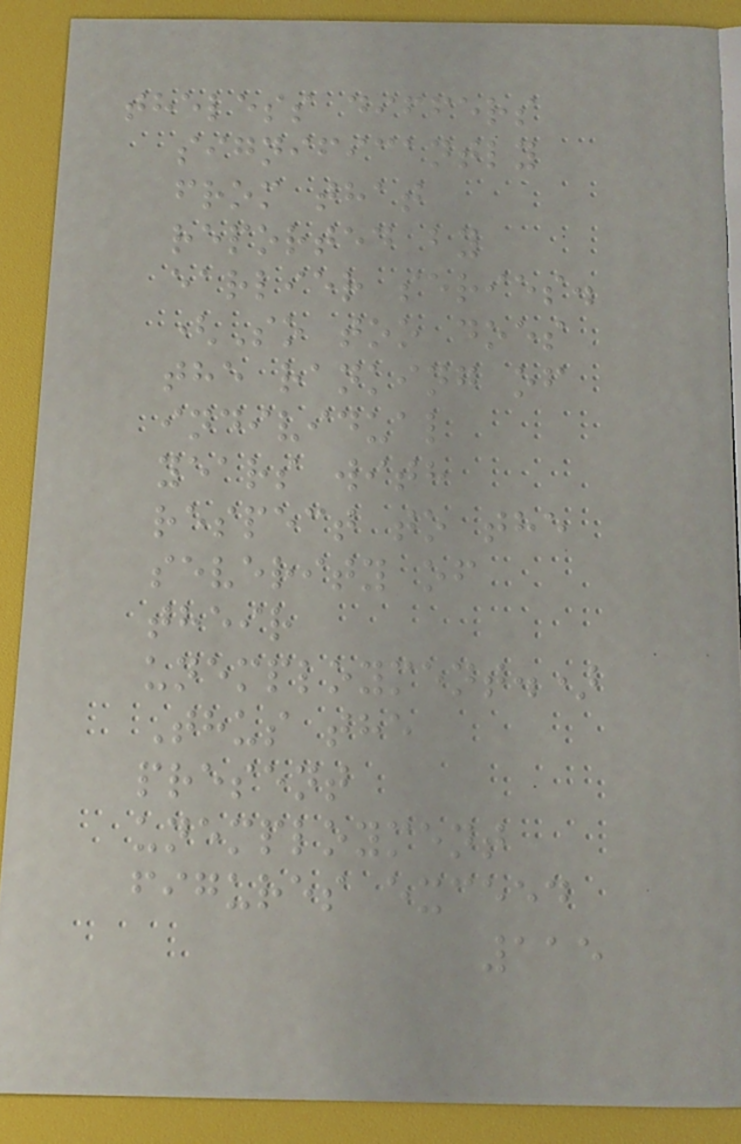theless differs
significantly
from that
reported by
earlier series.
(So too does
the ranking of
individual
years with
respect to the
severity of
their
unemployment.)
Thus the
present
unemployment
figures exceed
115
